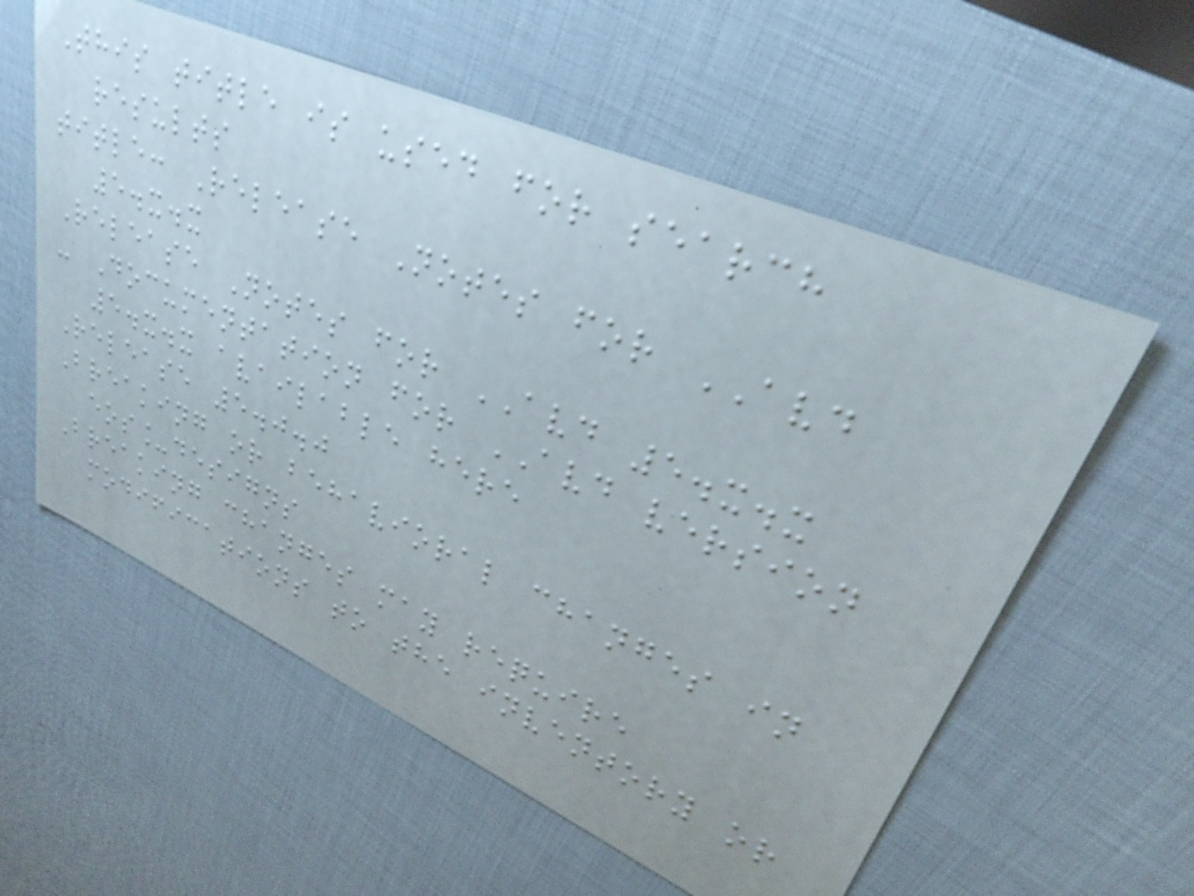This title is used for search
results
title: Release Notes for AVD
5.x.x
Release Notes for AVD 5.x.x
- Documentation for AVD version
5.x.x available here
Release 5.0.0
Breaking or behavioral changes in
eos_designs
Breaking changes may require
modifications to the inventory or
